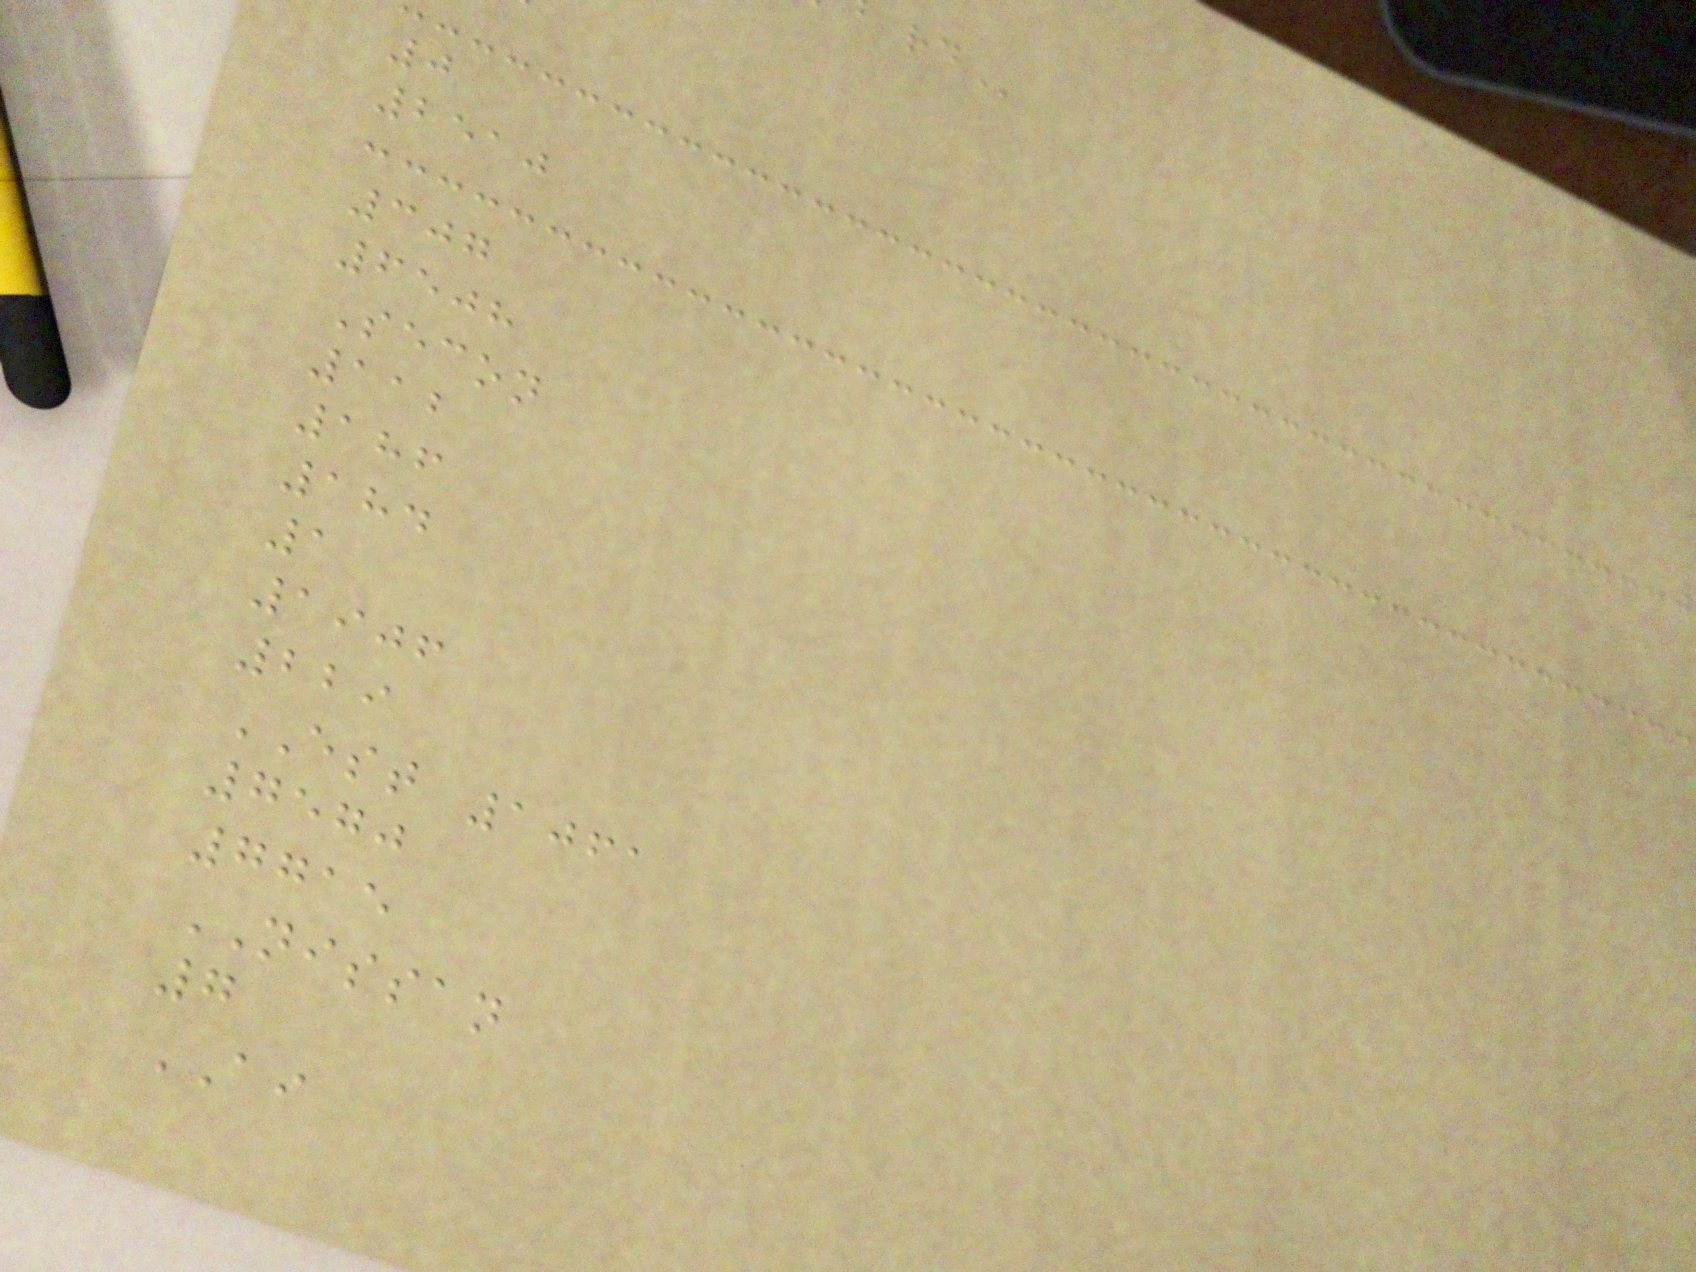0
2510
307
6508
Secon
112
186
184
1
1906
229
EST 1061
7570
7715
NISSAN
7
AI
